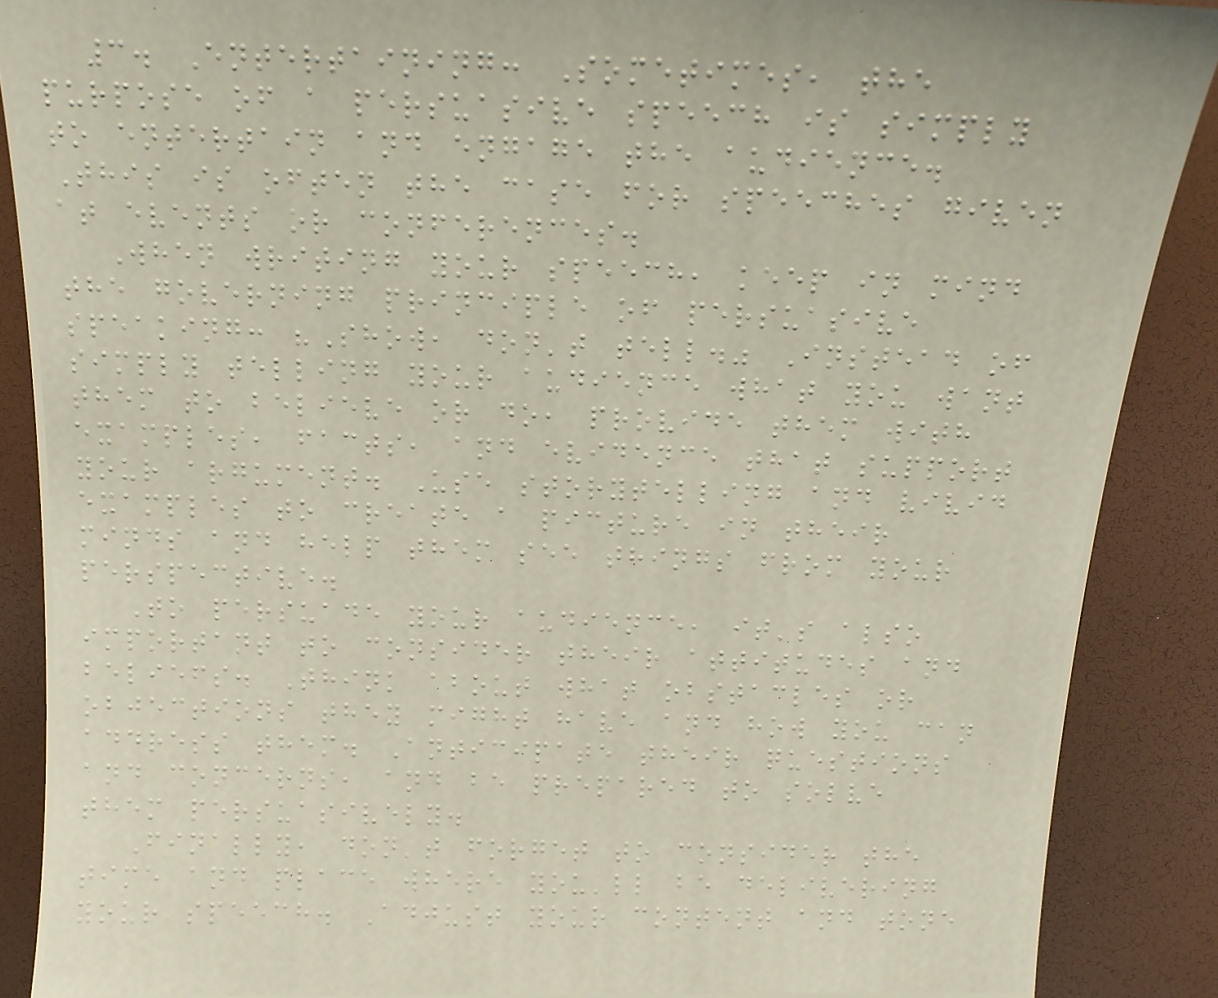3. Entertaining: Sometimes, the
purpose of a persuasive speech is simply
to entertain and engage the audience.
This is often the case for speeches given
at events or conferences.
When writing your speech, keep in mind
the governing principle of persuasive
speaking: "Show, don't tell." Instead of
simply telling your audience what you want
them to believe or do, provide them with
examples, facts, and evidence that support
your argument. Use storytelling and vivid
examples to create a picture in their
minds and help them see things from your
perspective.
To persuade your audience, it's also
important to consider their attitudes and
beliefs. Think about what obstacles or
objections they might have and how you can
address them. Anticipate their questions
and concerns, and be prepared to solve
them persuasively.
Finally, don't forget to consider the
time and place where you'll be delivering
your speech. Adjust your content and tone
